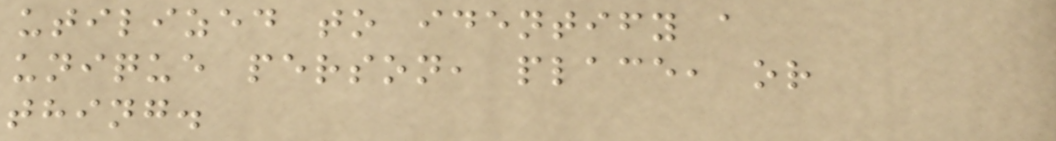utilized to identify a
unique person, place, or
thing.
